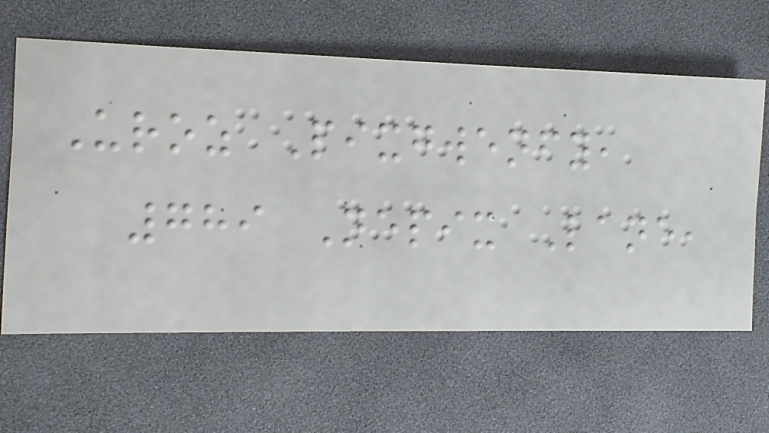Uroz Pixgwenfy,
789 Nepix Lane,
